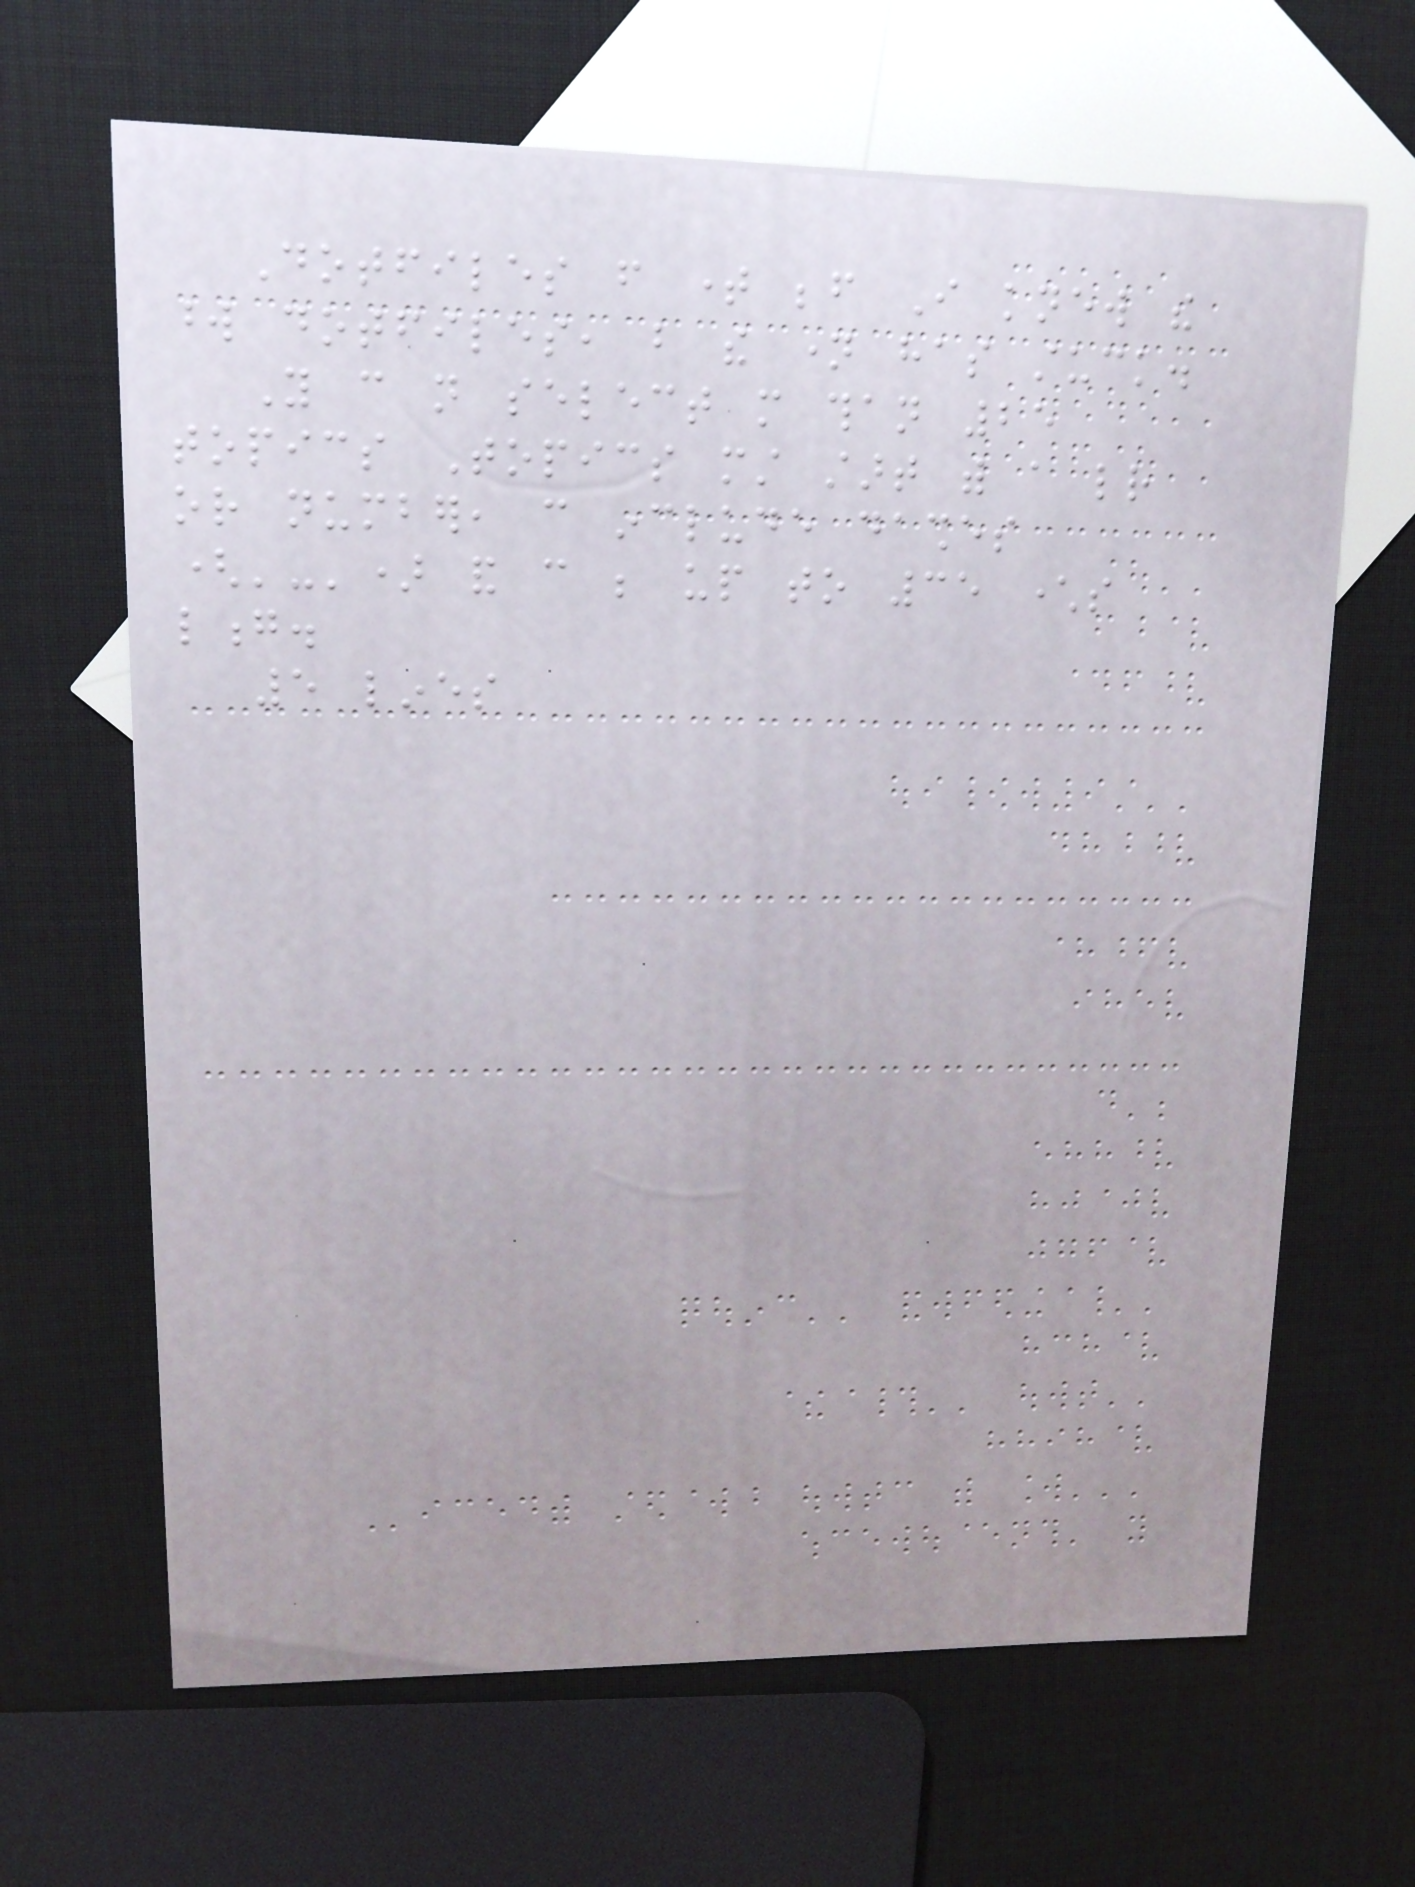Dotfiles from time before I knew the
word dotfiles, but the name has stuck.
You can not select more than 25
topics Topics must start with a letter
or number, can include dashes
('-') and can be up to 35 characters
long.
5 lines
